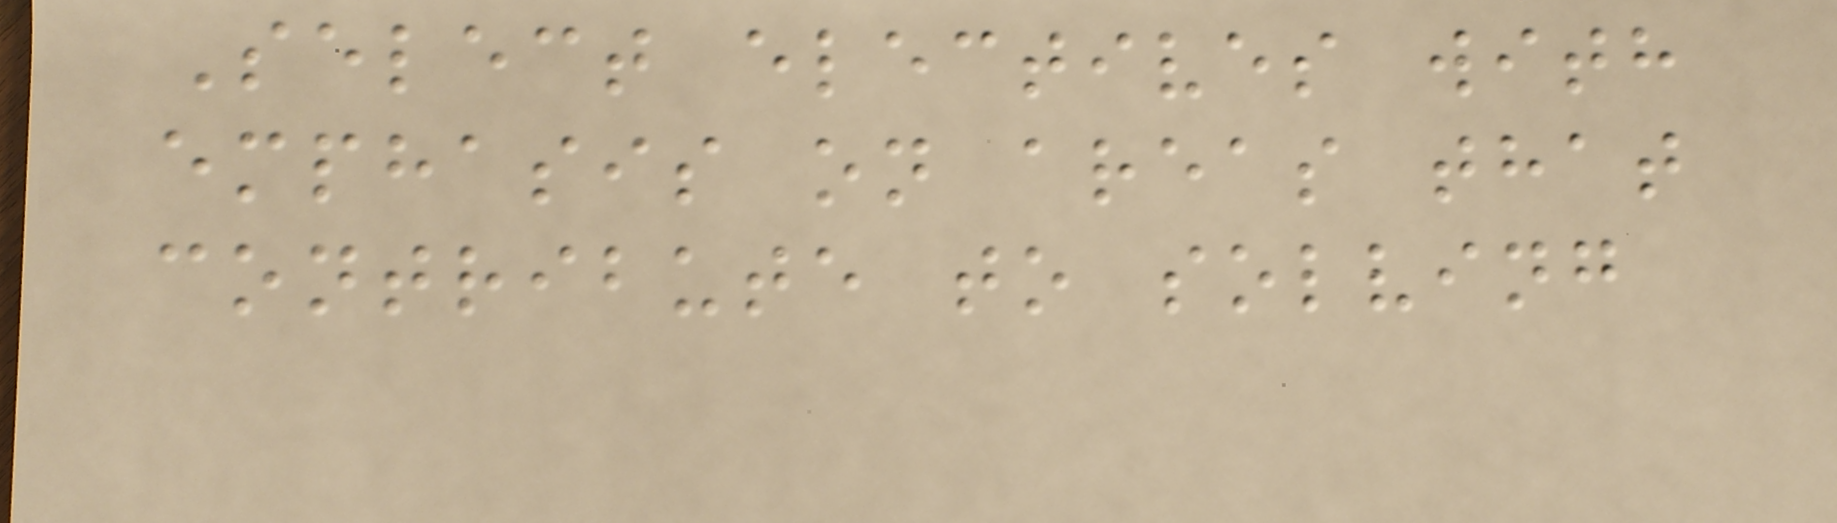Select electives with
emphasis on areas that
contribute to solving
